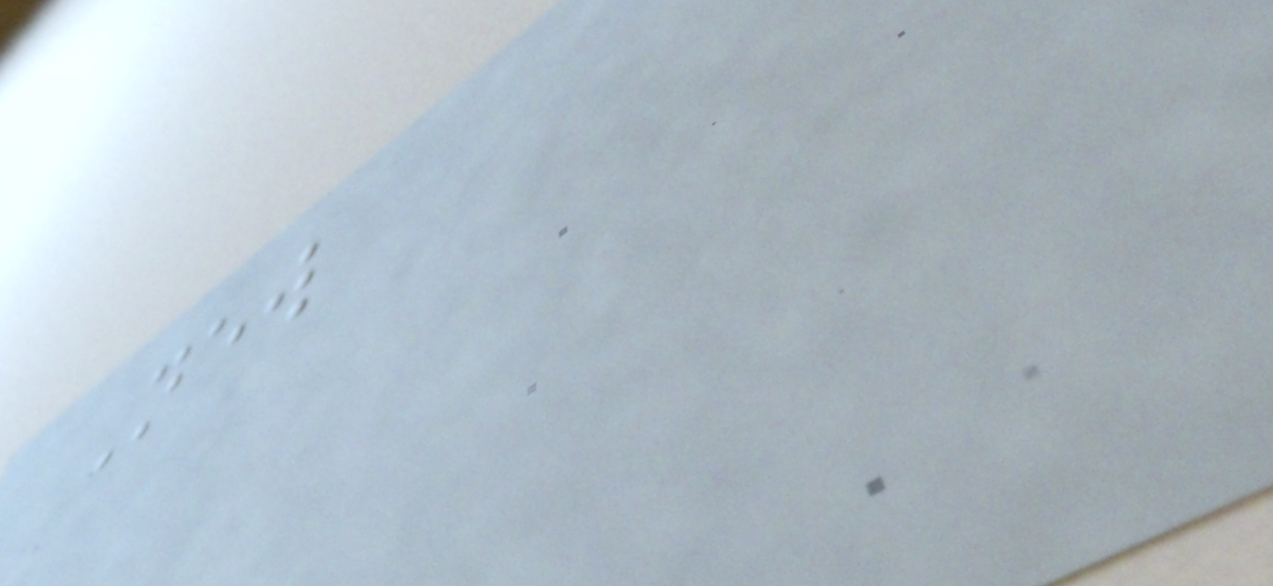New
